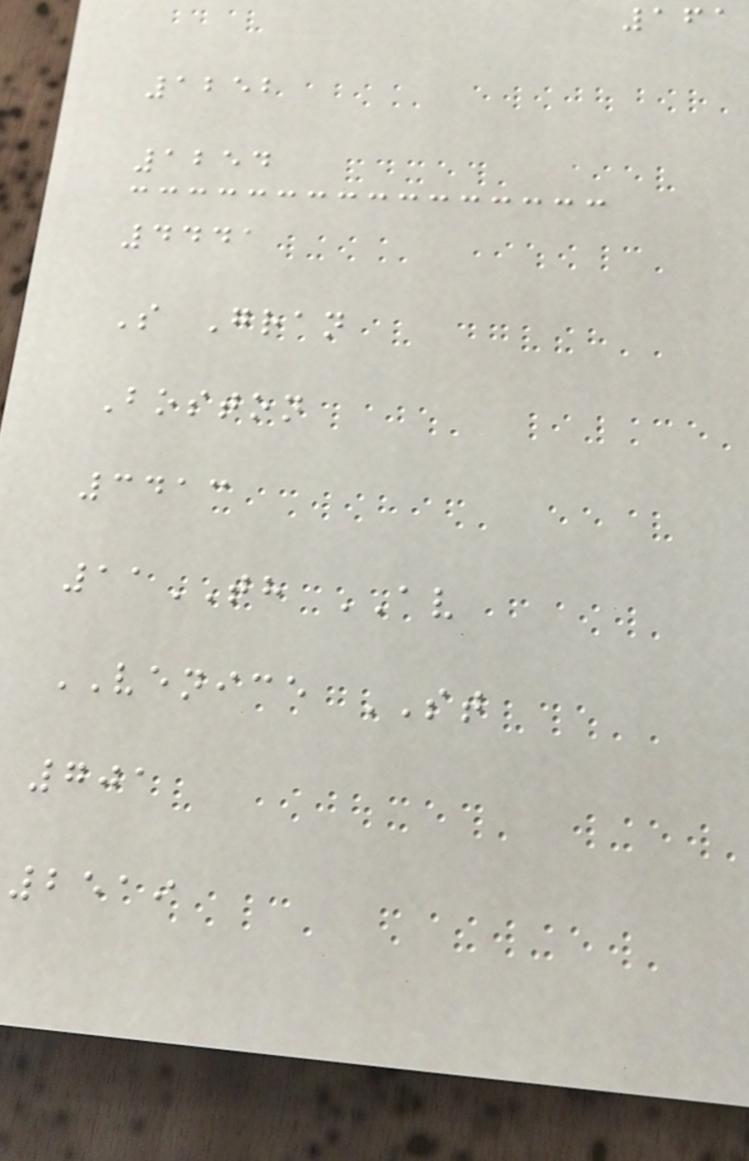161
1252
1254
4441
S Gran
Boston
3413
11TH AV
VENICE ST
701
2519
